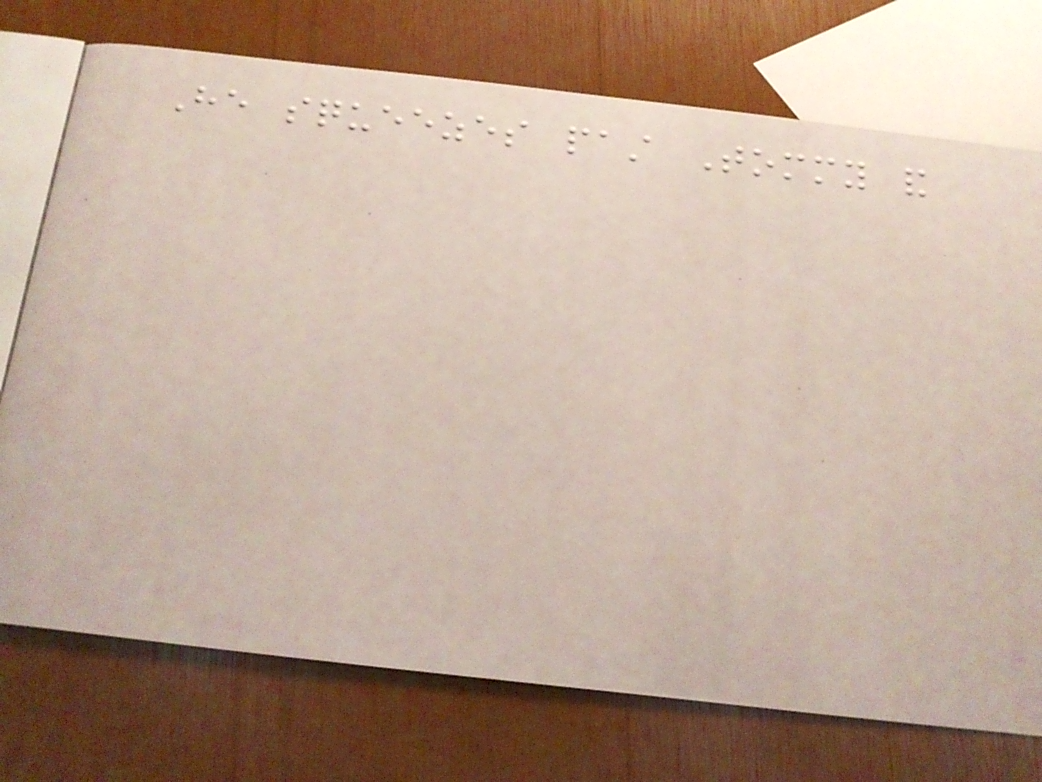He squeezes past Tommy and
